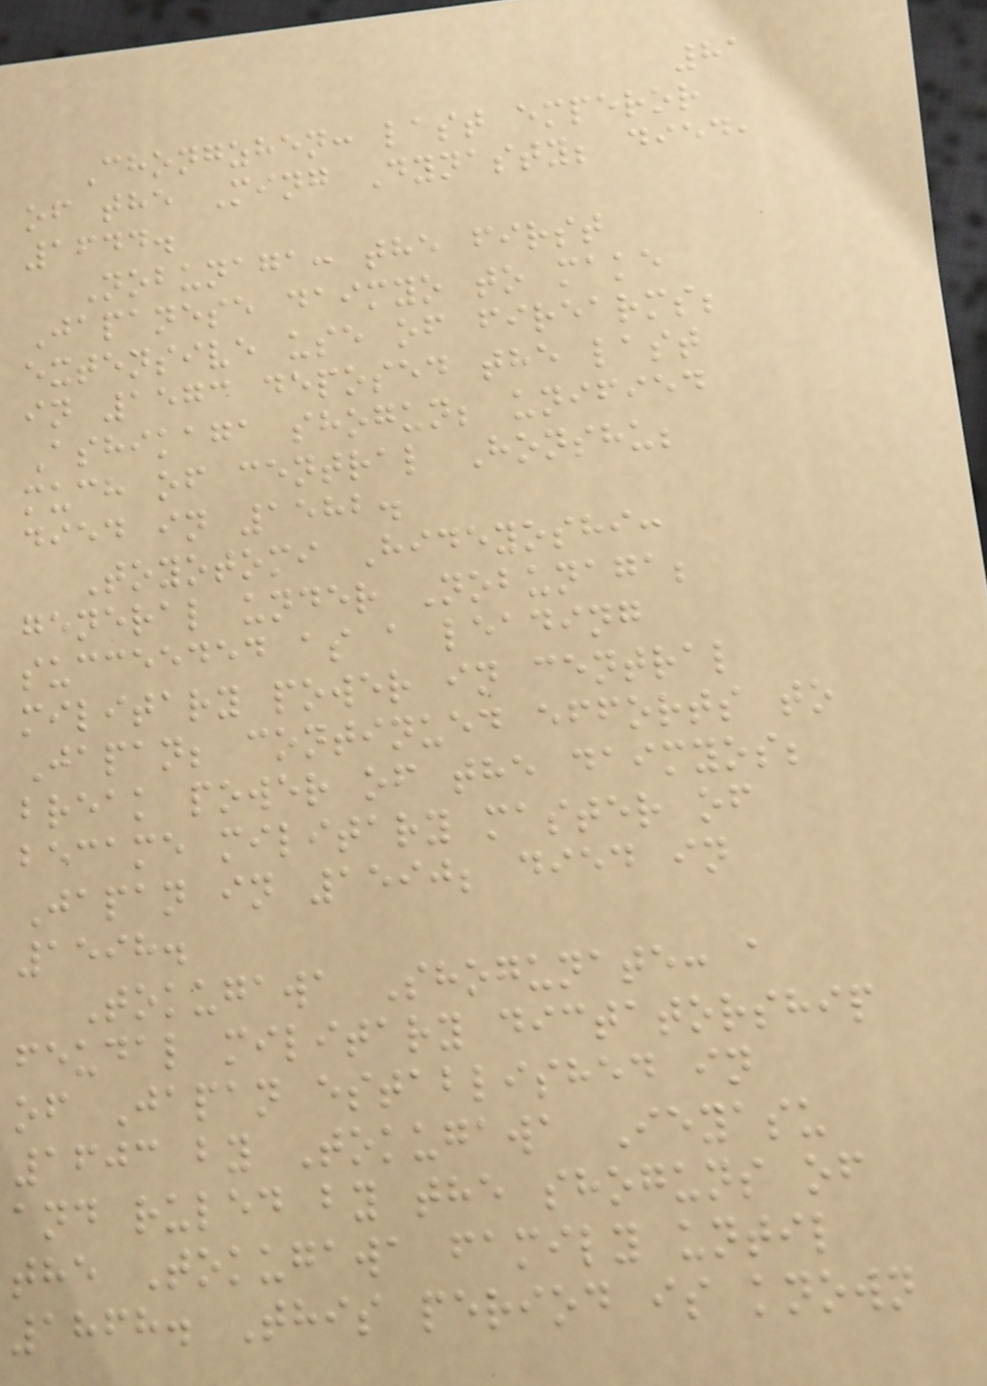81
Chongzhen: last emperor
of the Ming Dynasty; died,
1644.
Nobunaga: the first
Japanese daimyo to make
extensive use of firearms;
in 1573 deposed the last
Ashikaga shogun; unified
much of central Honshu;
died in 1582.
Toyotomi Hideyoshi:
general under Nobunaga;
succeeded as a leading
military power in central
Japan; continued efforts to
break power of the daimyos;
became military master of
Japan in 1590; died in
1598.
Tokugawa Shogunate: a
feudal military dictatorship
of Japan established in
1603 by Tokugawa Ieyasu
and ruled by the shoguns of
the Tokugawa family until
1868. This period is known
